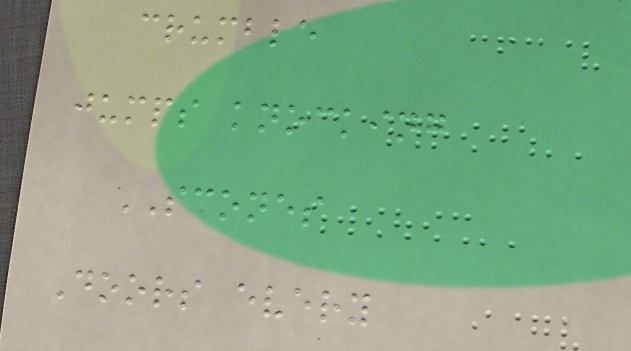crumble
jumps knocking
SCONES
Doors every
